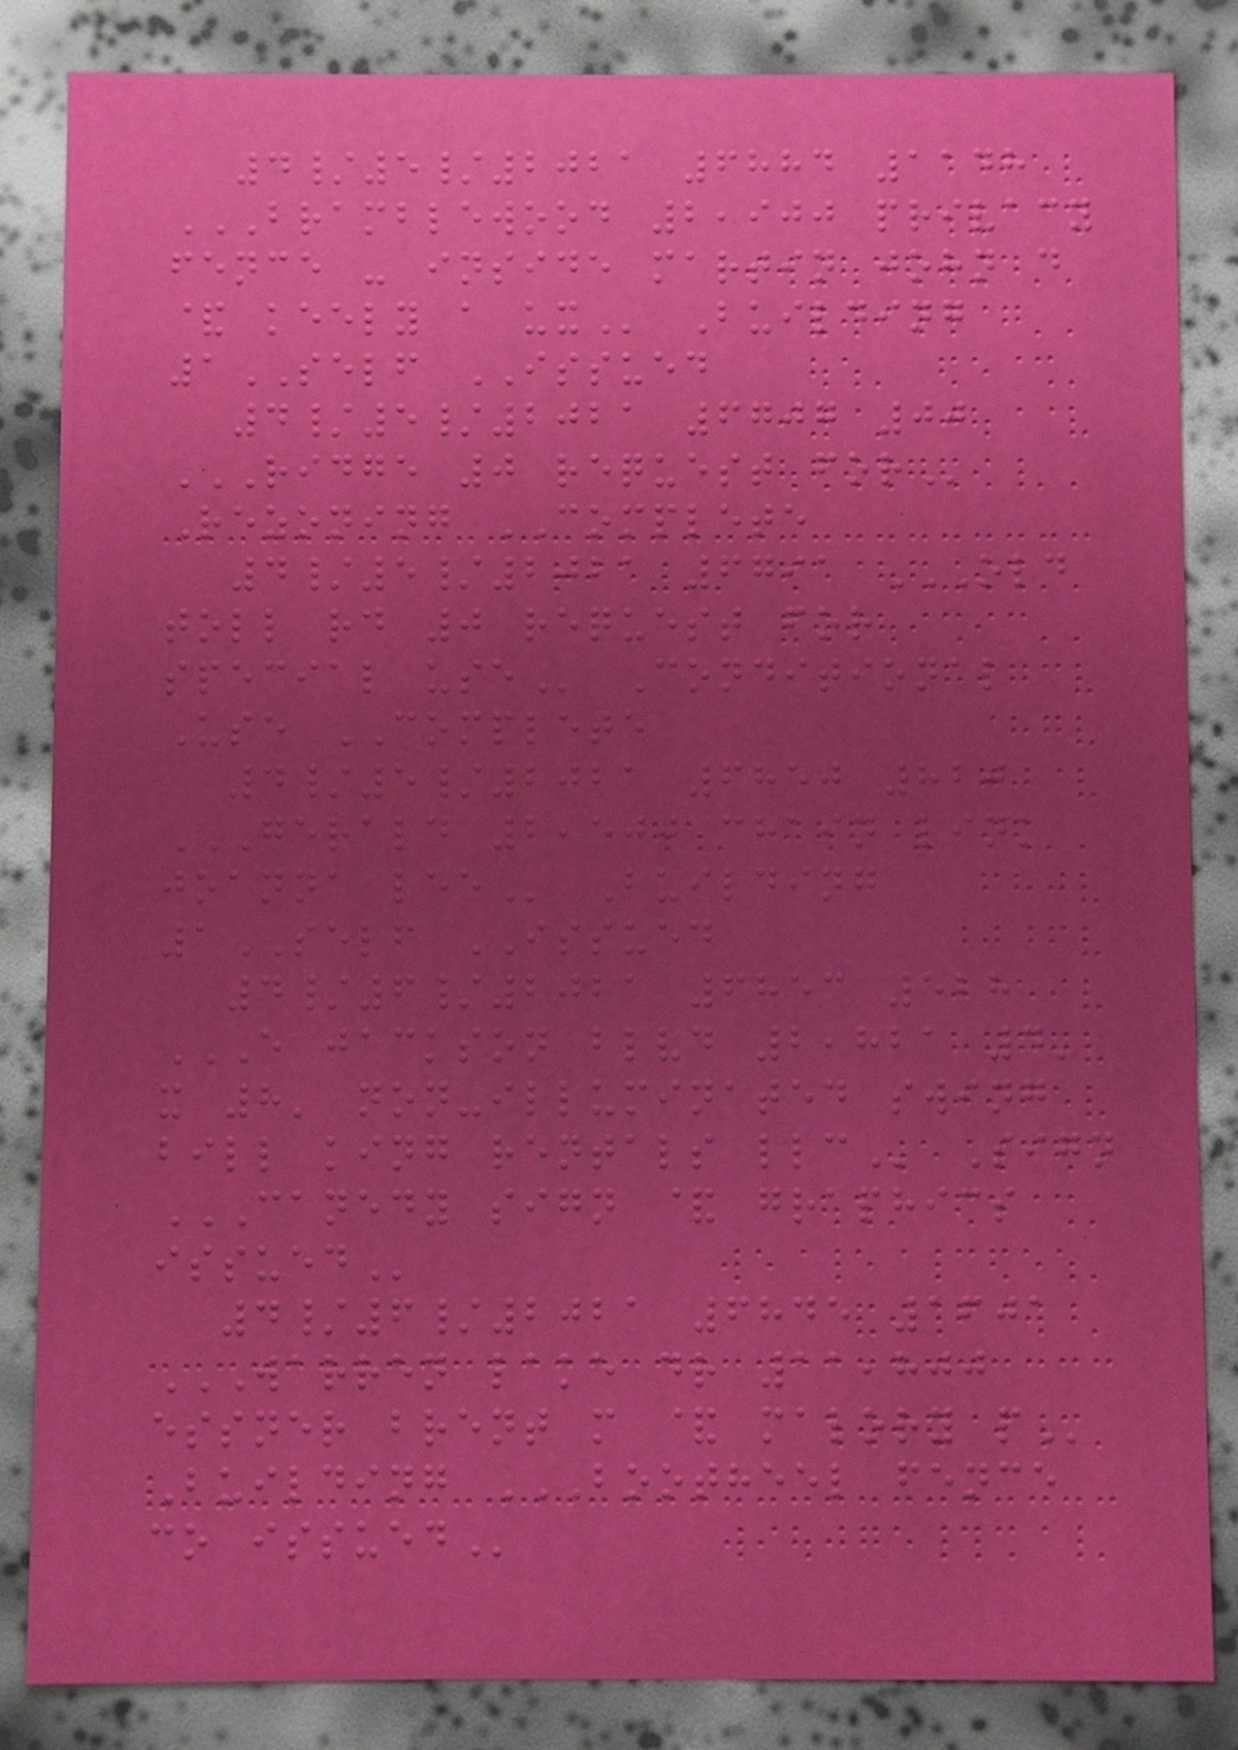4/5/2021 6884 1148
BRAMBLEWOOD 2,900 PRIVACY
FENCE - INSIDE MARTIN JOHN D
& KEELY A UX Building
1SELF ISSUED
4/5/2021 6707 00
RIDGE 0 REQUEST FOR
Rezoning COMPLETE
4/5/2021 6791 OLD
TOLL RD 0 REQUEST FOR
SPECIAL USE Conditional
Use COMPLETE
4/5/2021 6850 820
GERALD 2,500 CHAIN LINK
JOANNA LEE Building
1SELF ISSUED
4/6/2021 6853 528
E JACKSON BLVD 2,821 4'
X 8' NON-ILLUMINATED SWING
BILL KING RENTALS LLC Sign
CANEDY SIGN & GRAPHICS
ISSUED
4/6/2021 6845 1601
WARREN LAKE DR 11,800
ESSNER BRENT M & MALORY P
Building BOOTHEEL FENCE
CO ISSUED
